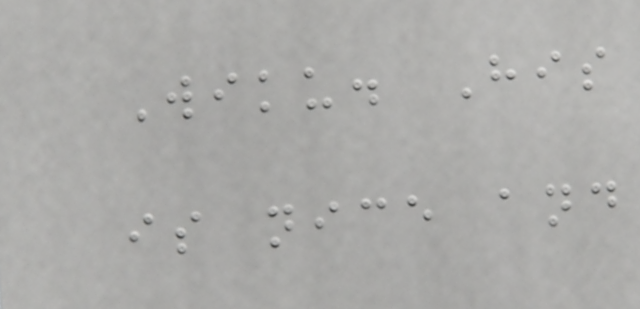Wiku. His
is nice and
